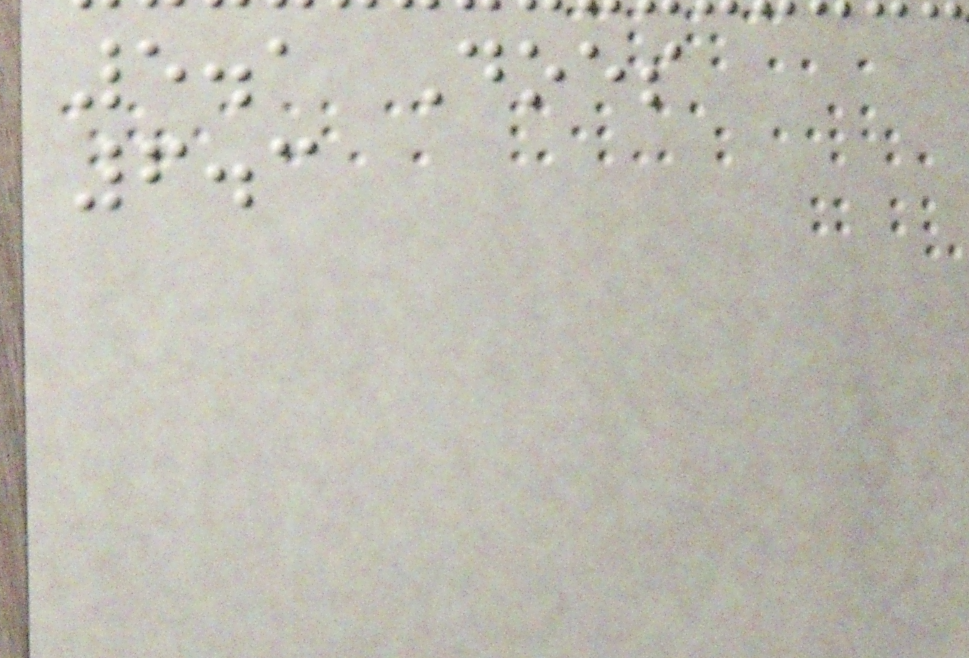5.1 Does
6.3
